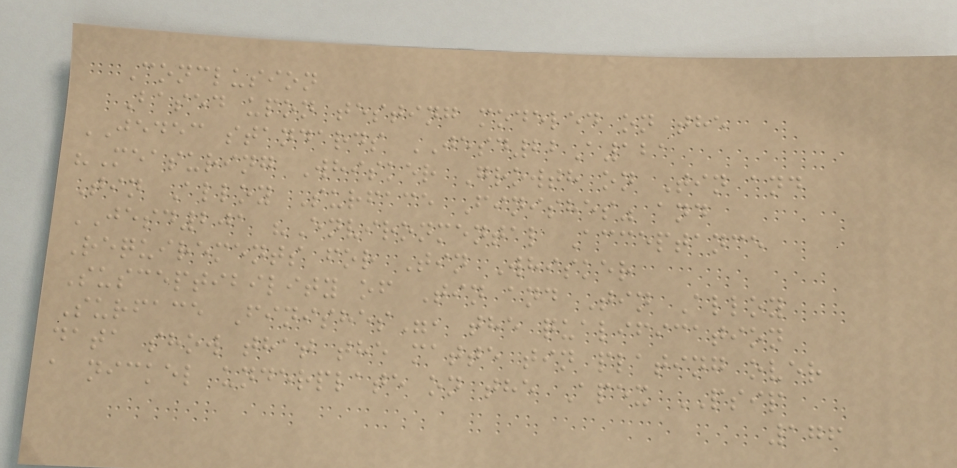Conclusion
Based upon testing modeled on the
JEDEC standards JESD22A121
"Measuring Whisker Growth on Tin and
Tin Alloy Surface Finishes" and
JESD201 "Environmental Acceptance
Requirements for Tin Whisker
Susceptibility of Tin and Tin Alloy
Surface Finishes", the qualification
data show that the matte tin plating over
a nickel underplate on the Apex PSIP
176
